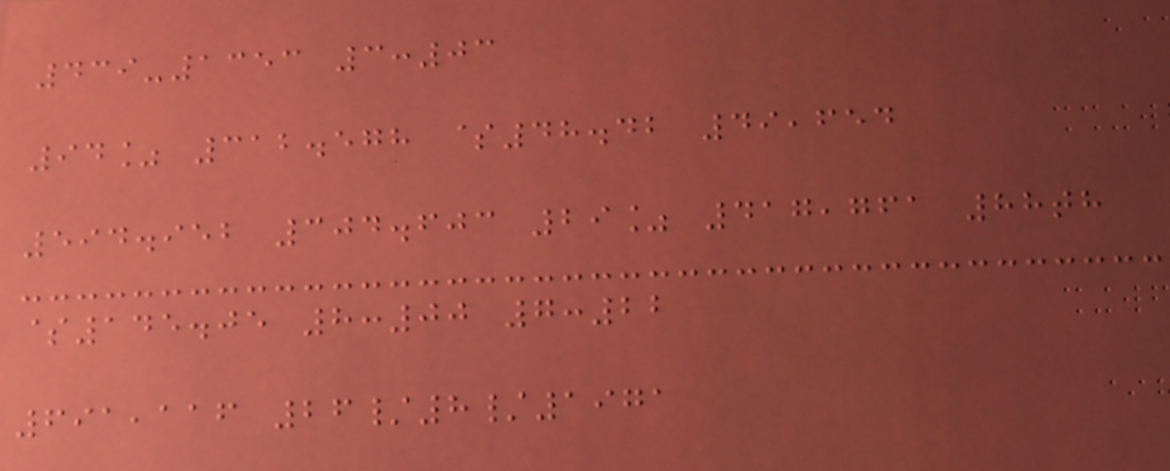439-1353 3:03
94% 312.578 $48.42 49,654
594.952 304.603 29% 417,761 88th
$145.05 8:00 7:22
691,116 26/8/1971
